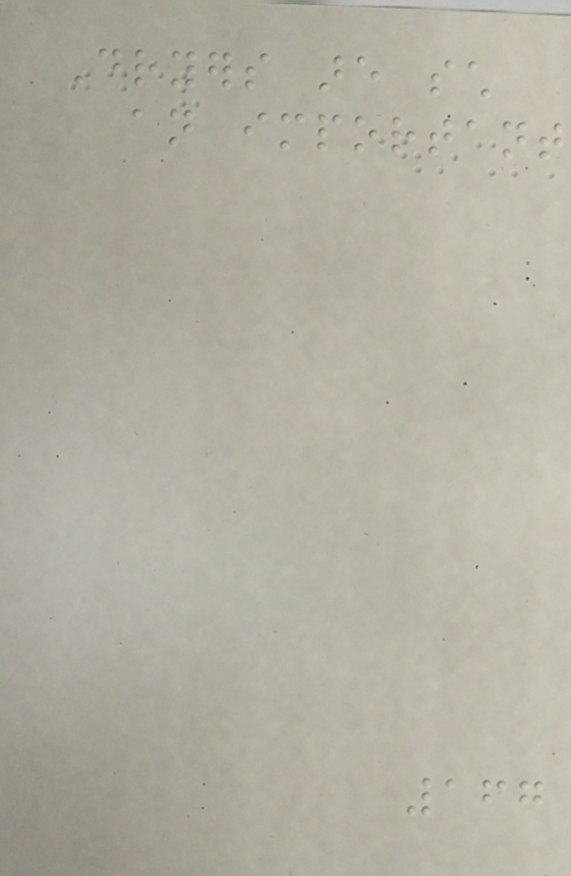Dryers are such
an important
167
